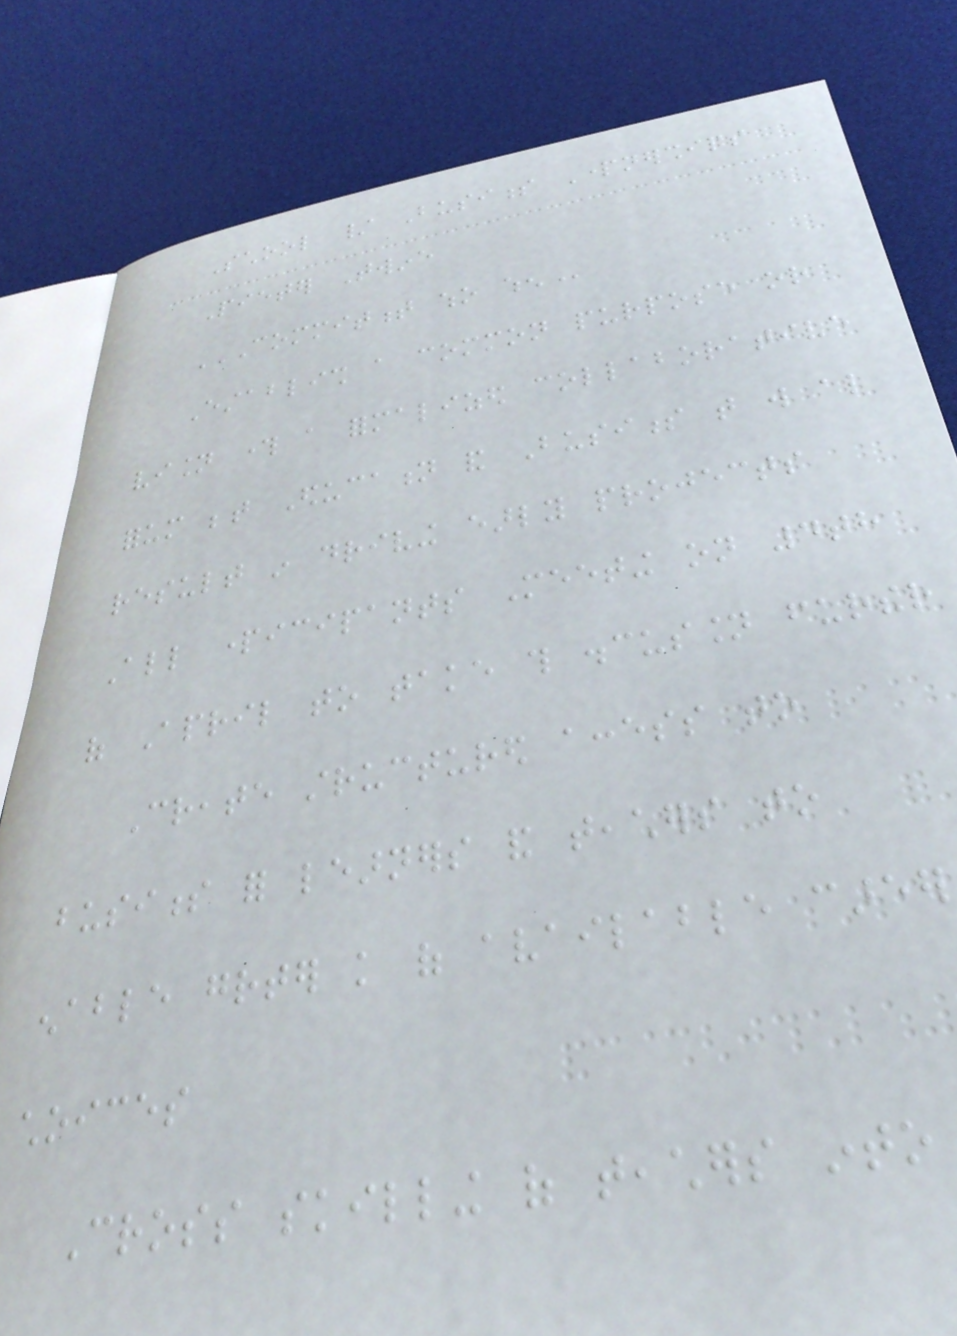School / Business Partnerships
Pieter Twine
COMMITMENT WHO WHEN
Establish a common purpose or
vision through a formalized collaborative
forum between Education and Business that will also
result in driving early projects
All participants Meeting on 4th
of April to take this discussion further
Create structured access to
business for learners and teachers to
enable greater knowledge of available career
choices
Cross skilling of teachers into
